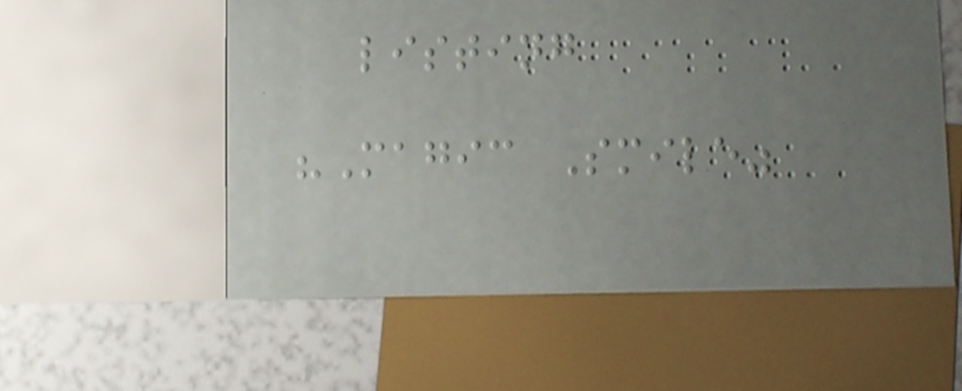listing
"Magic Smile"
